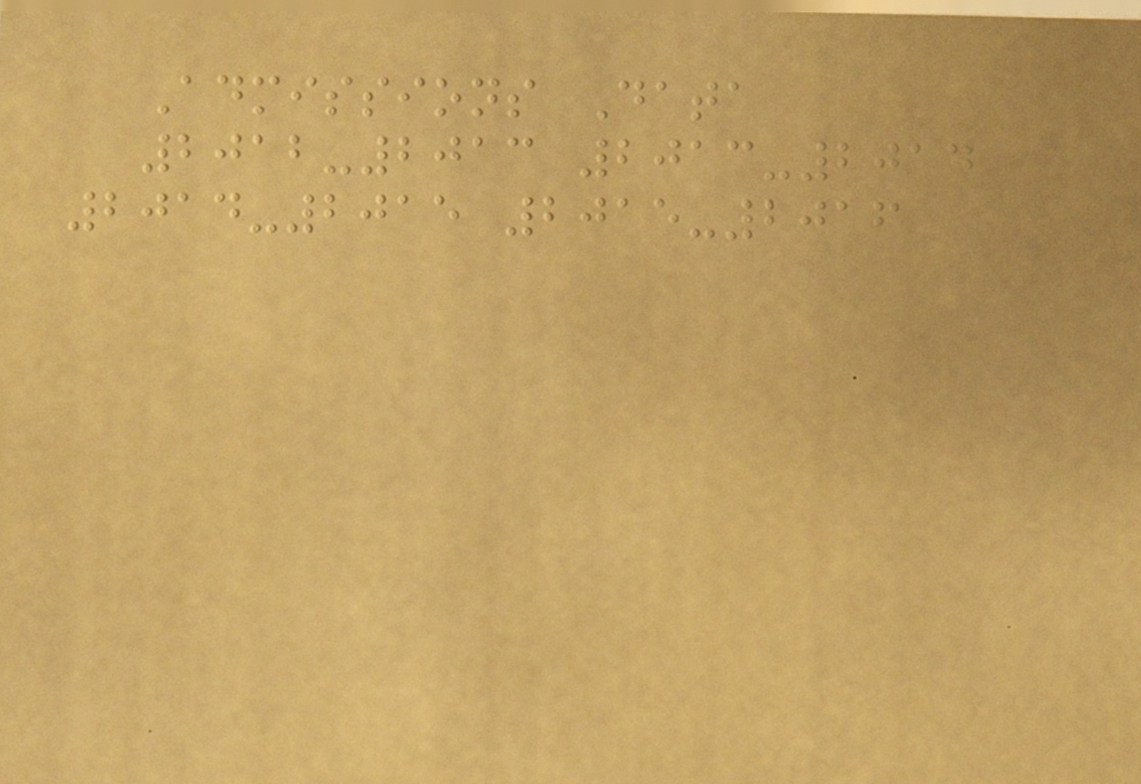Admissions Data
2012-2013 2013-2014
2014-2015 2015-2016
